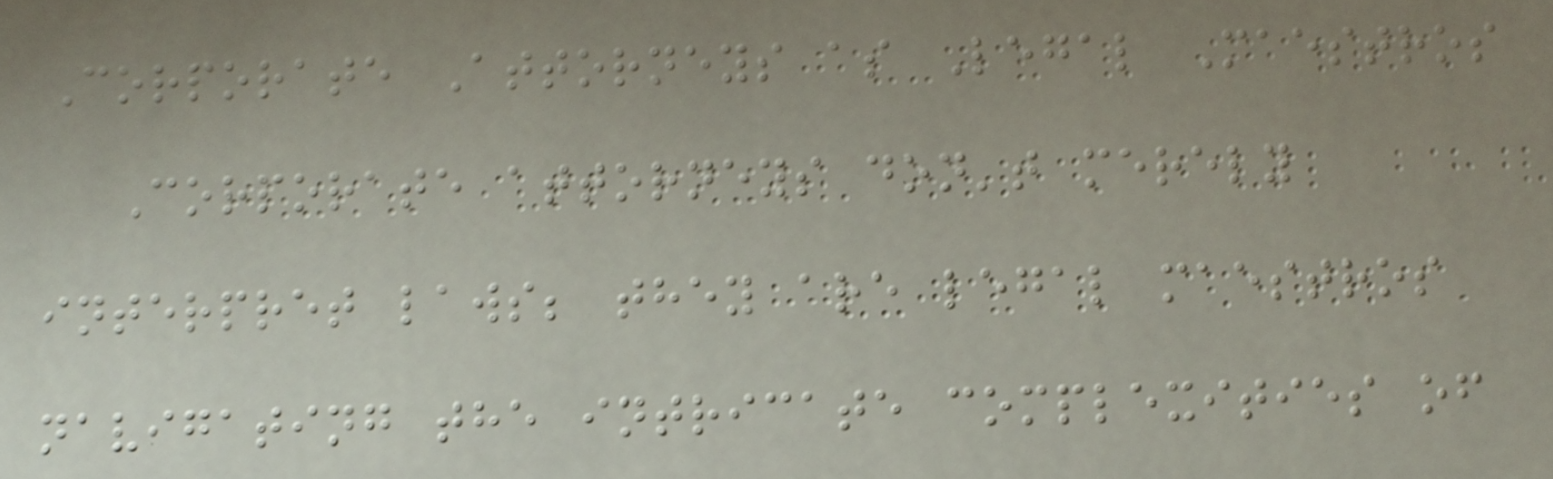Corporate Attorneys as Legal Maestros
Corporate attorneys don't merely
interpret laws; they are legal maestros
navigating the intricate complexities of
